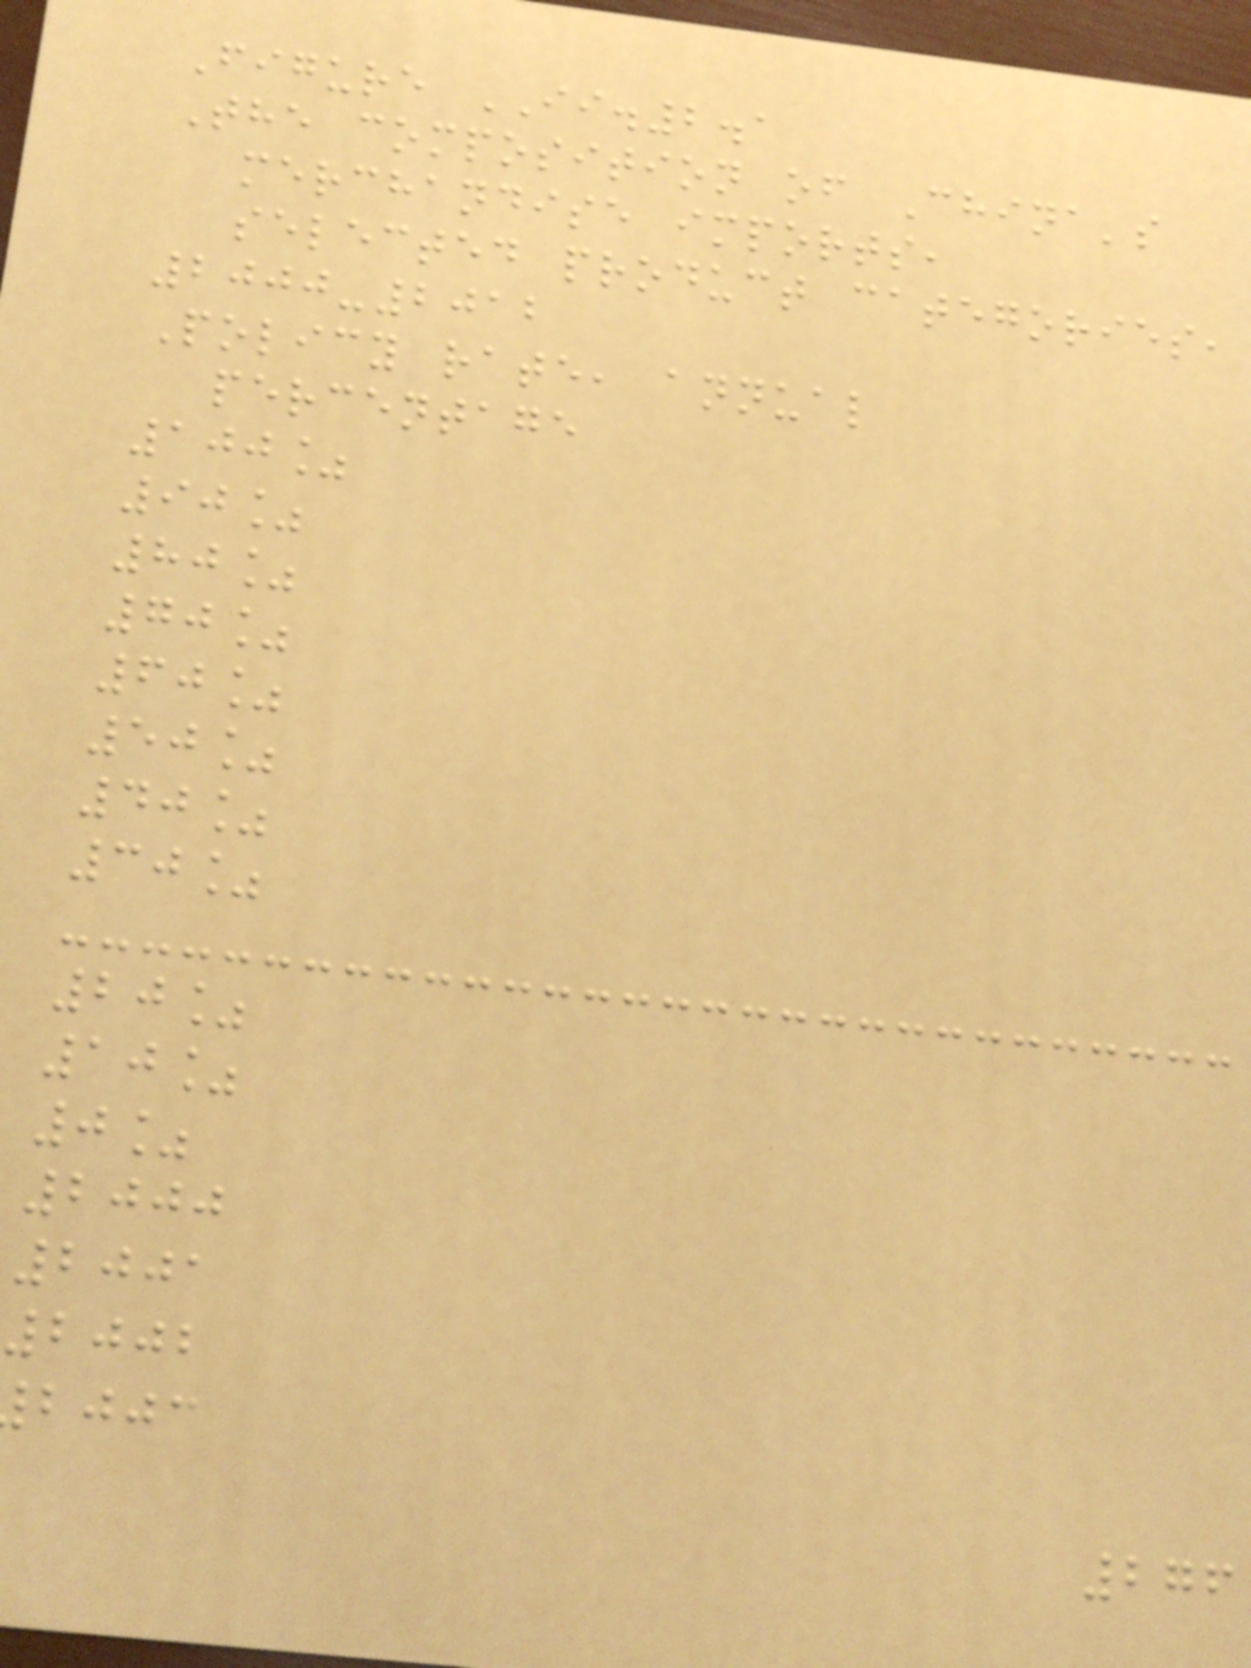Figure II.2.1
The composition of China's
merchandise imports,
selected product categories,
2000-2012
Policy rate, annual
percentage
100%
90%
80%
70%
60%
50%
40%
30%
20%
10%
0%
2000
2001
2002
bjjc
276
